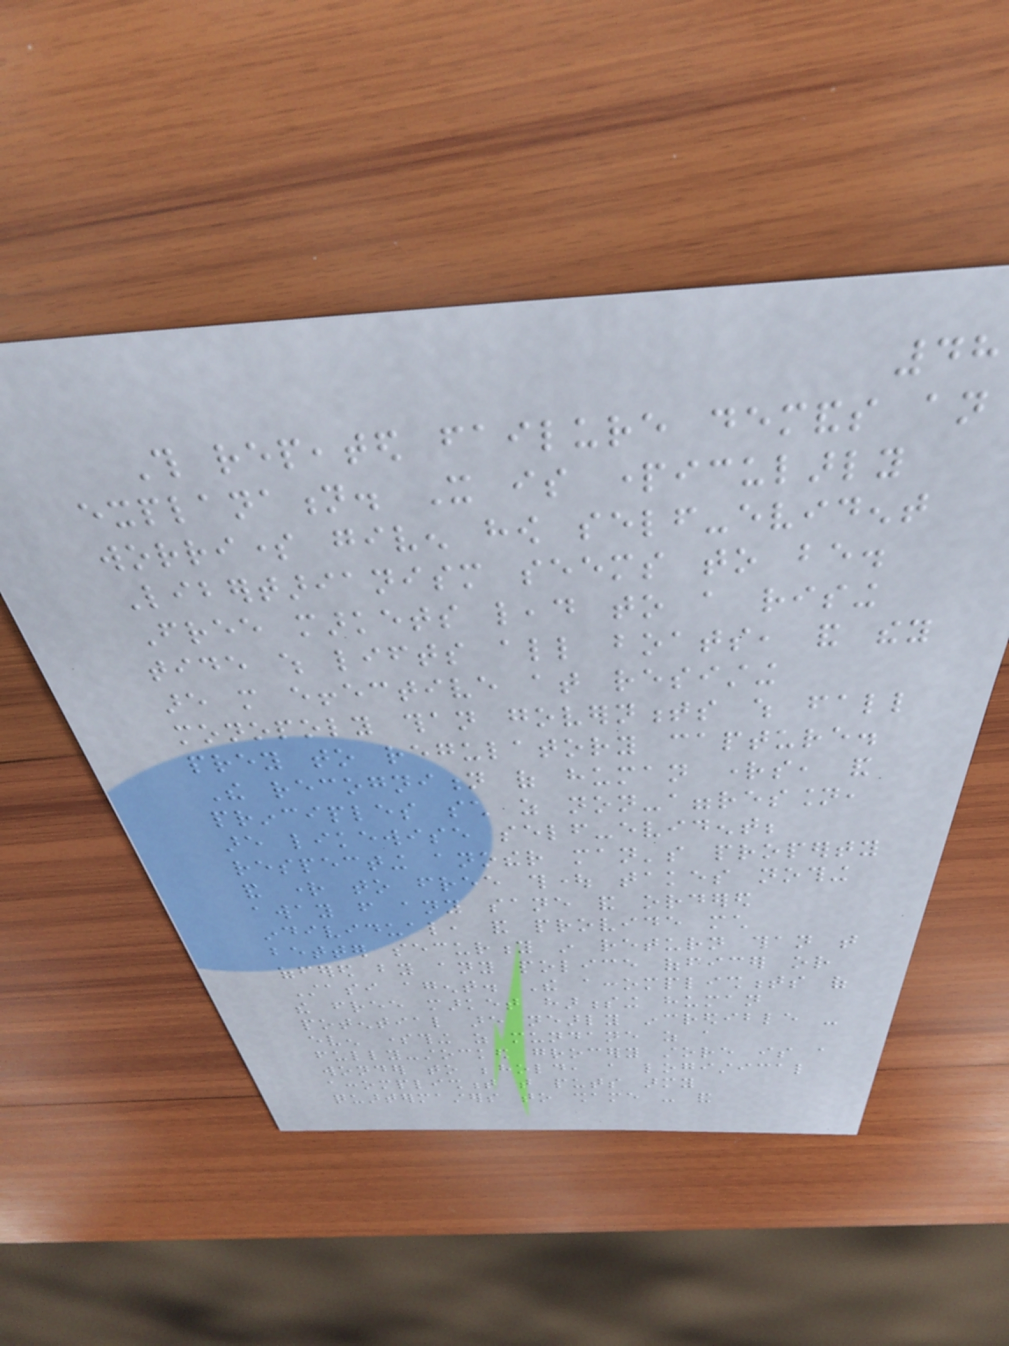48
This repeated failure demands an
explanation. It is particularly
worrisome given how self-evident
Libertarianism seems to be.
Free markets lead to a rising
tide which lifts all boats, and they
are more effective at resisting
monopoly than governments which fall
prey to regulatory capture.
The recognition of human rights, and
principles such as non-aggression,
are likewise self-evident;
respecting another man's property
and right to free thought takes nothing
away from any sane and ordered
individual, and provide much
better security in return than that
offered by any police officer or
Stasi agent. The accomplishments of
the free market harnessing human
potential are nearly incredible -
even something as mundane as a
fully-stocked grocery store is a
wonder to behold, a logistical
accomplishment that puts army
quartermasters to shame - and
